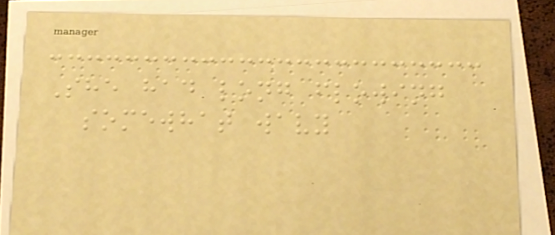She had long flowing
somewhat wavy
